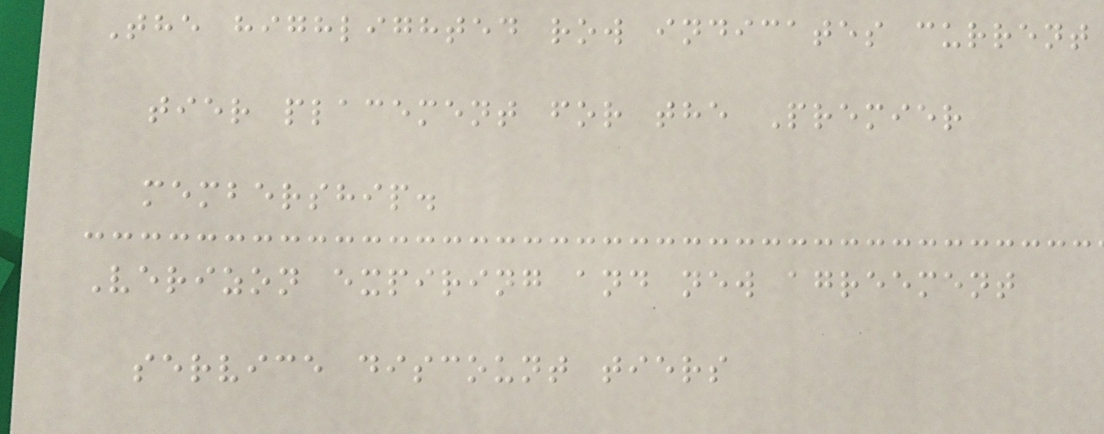The highlighted row indicates current
tier placement for the Premier
membership.
Verizon expiring and new agreement
service discount tiers
